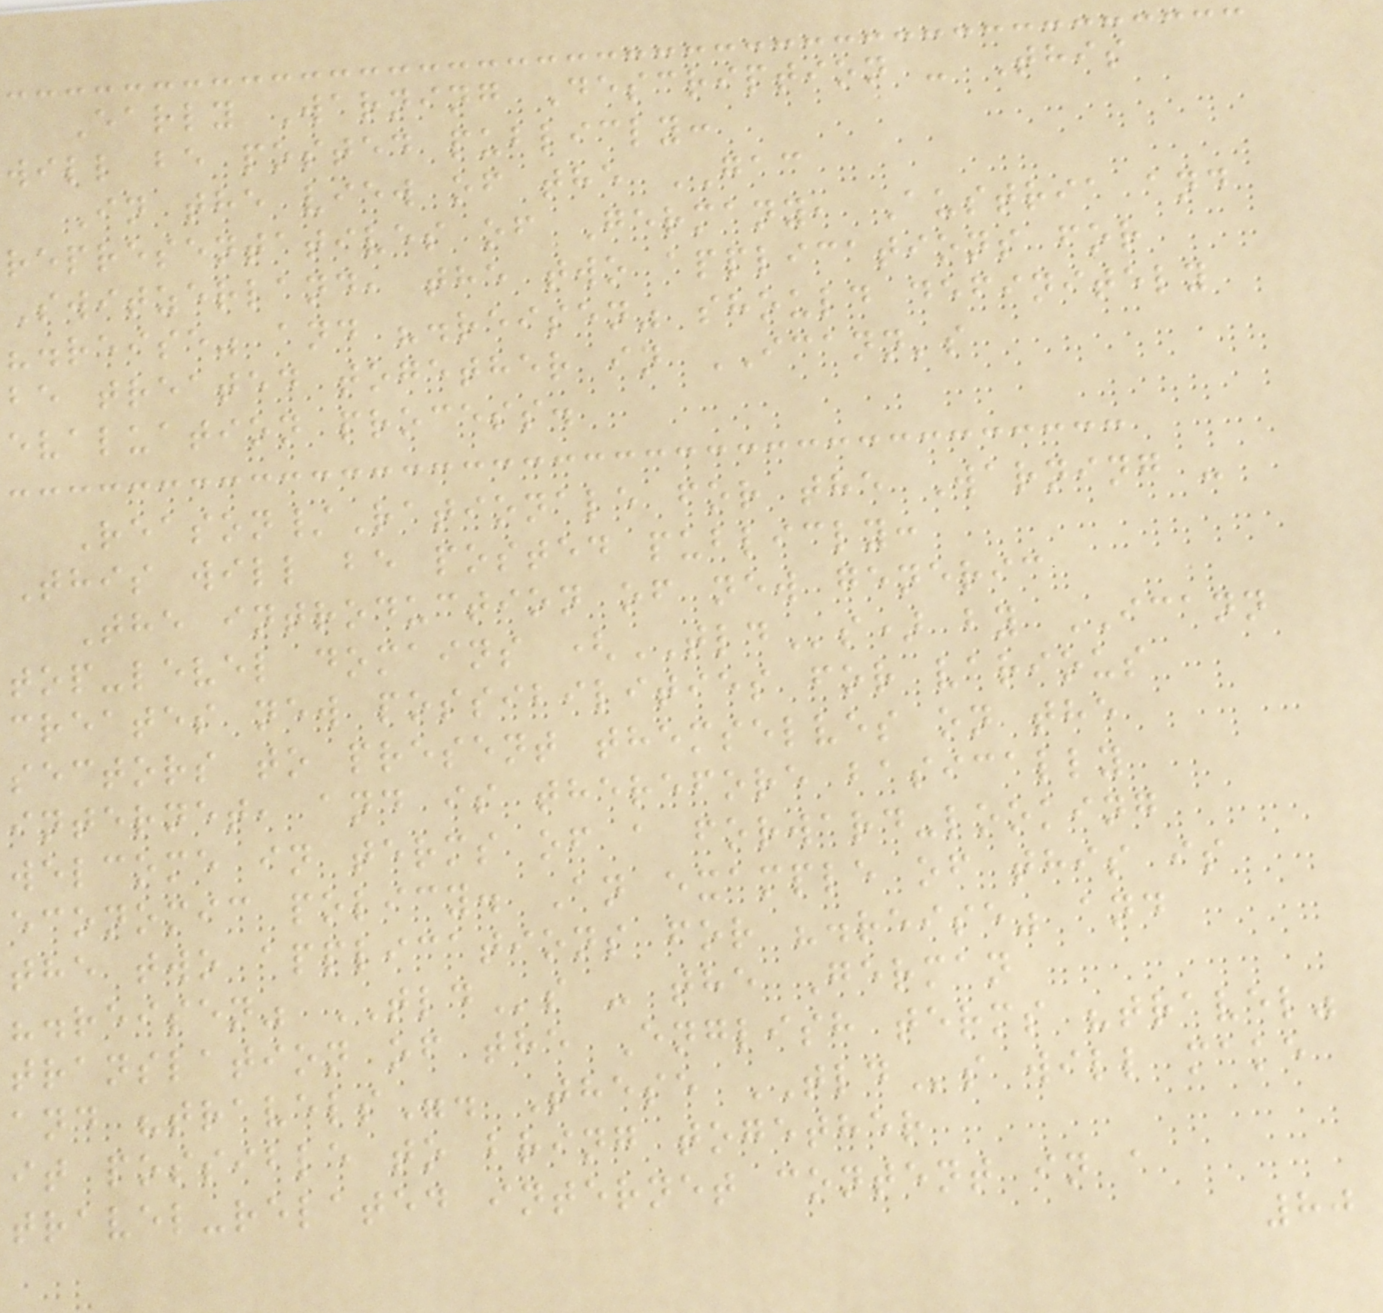Early Warning Description - This
will be posted publicly:
In the view of the GAC
representatives of Germany, Austria and
Switzerland, the two applications for
".reise" and ".reisen" should definitely
be treated together in ICANN's
evaluation process.
Reason/Rationale for the Warning -
This will be posted publicly:
The introduction of new generic
top-level domains (TLDs) by ICANN
creates new possibilities for various
sectors to present themselves on the
internet, and is therefore basically
welcome in terms of a forward-looking
economic policy. An example of this is
the two applications for ".reise" and
".reisen" TLDs - the German
translation of the English terms "travel"
and "travels". These TLDs will make
it possible to bring together
travel-related internet content in a
80
